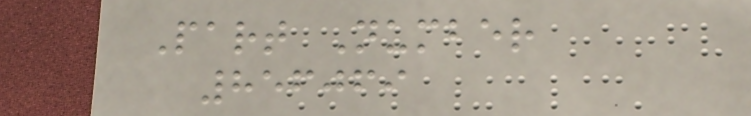Part Number
856069
